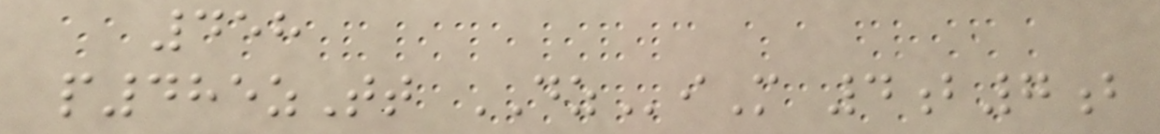458
p485zTt DZiM 4b7b
